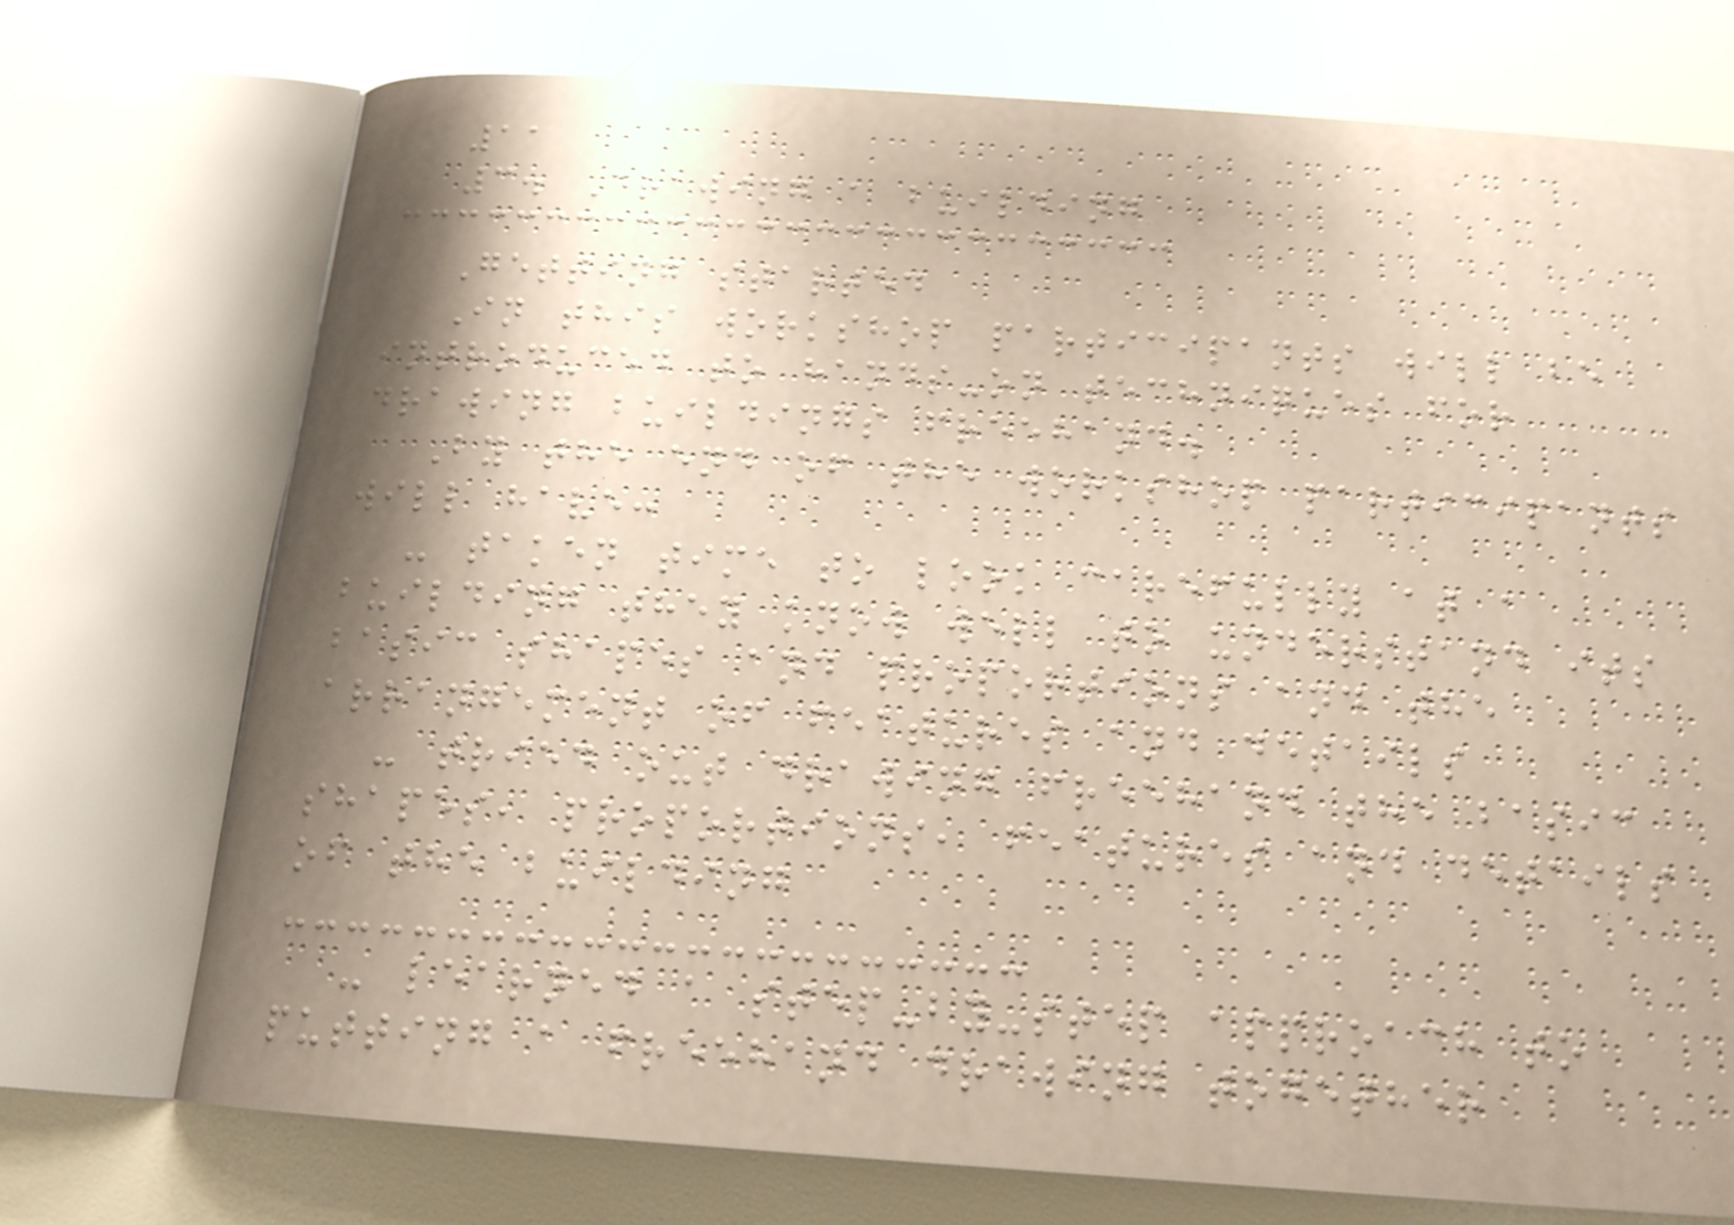11
3. Drawing a building
Getting started
In this workshop participants will be
introduced to hands-on techniques for
drawing buildings freehand.
By the end of the workshop participants
will have:
- taken time to look carefully at a
building they know well to understand its
basic shapes and proportions and the
arrangement of features and details
- tried out drawing freehand the basic
shapes, proportions, features and details
of the building
- learned a step-by-step approach to
putting a freehand drawing together
